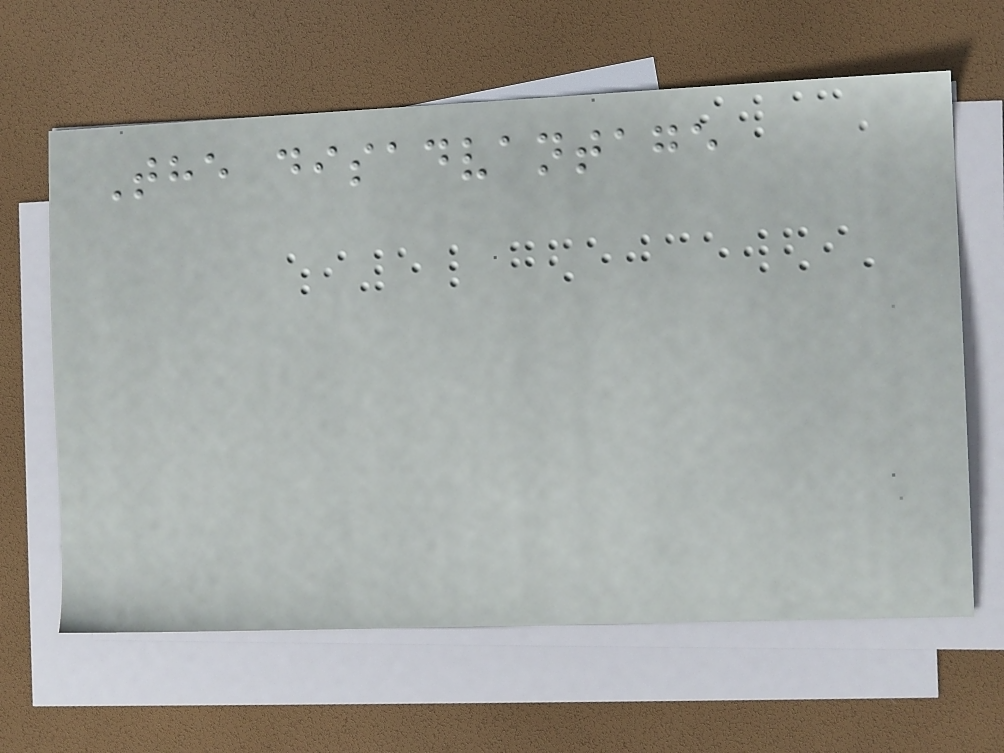The disadvantage
